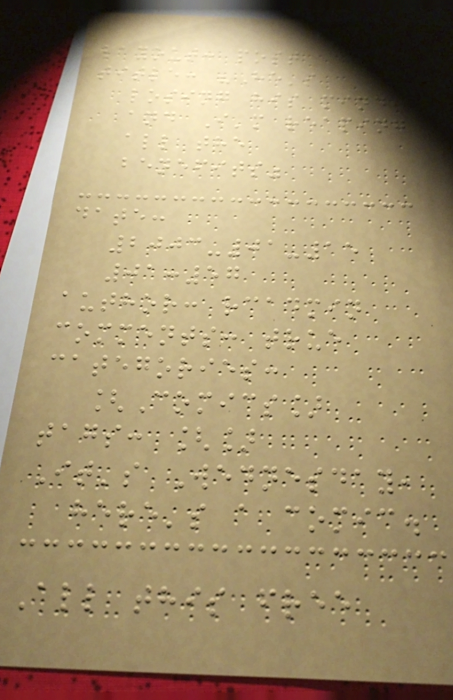layout: post
title: "He's
losing his mind,
and I'm reaping
all the
benefits"
date:
2003-01-15
01:57
author: rcadmin
comments: true
categories:
[Comics]
tags: []
It's Wednesday,
here's a comic.
All this free
